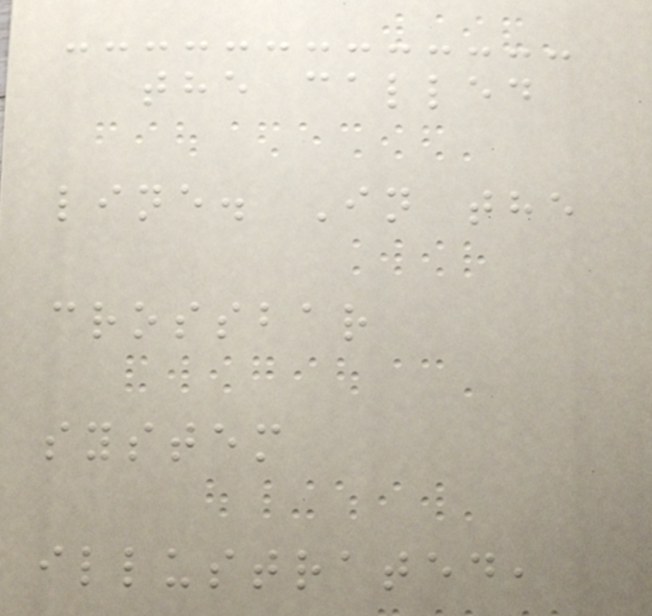the called
line. In the
crossbar
system
illustrated,
